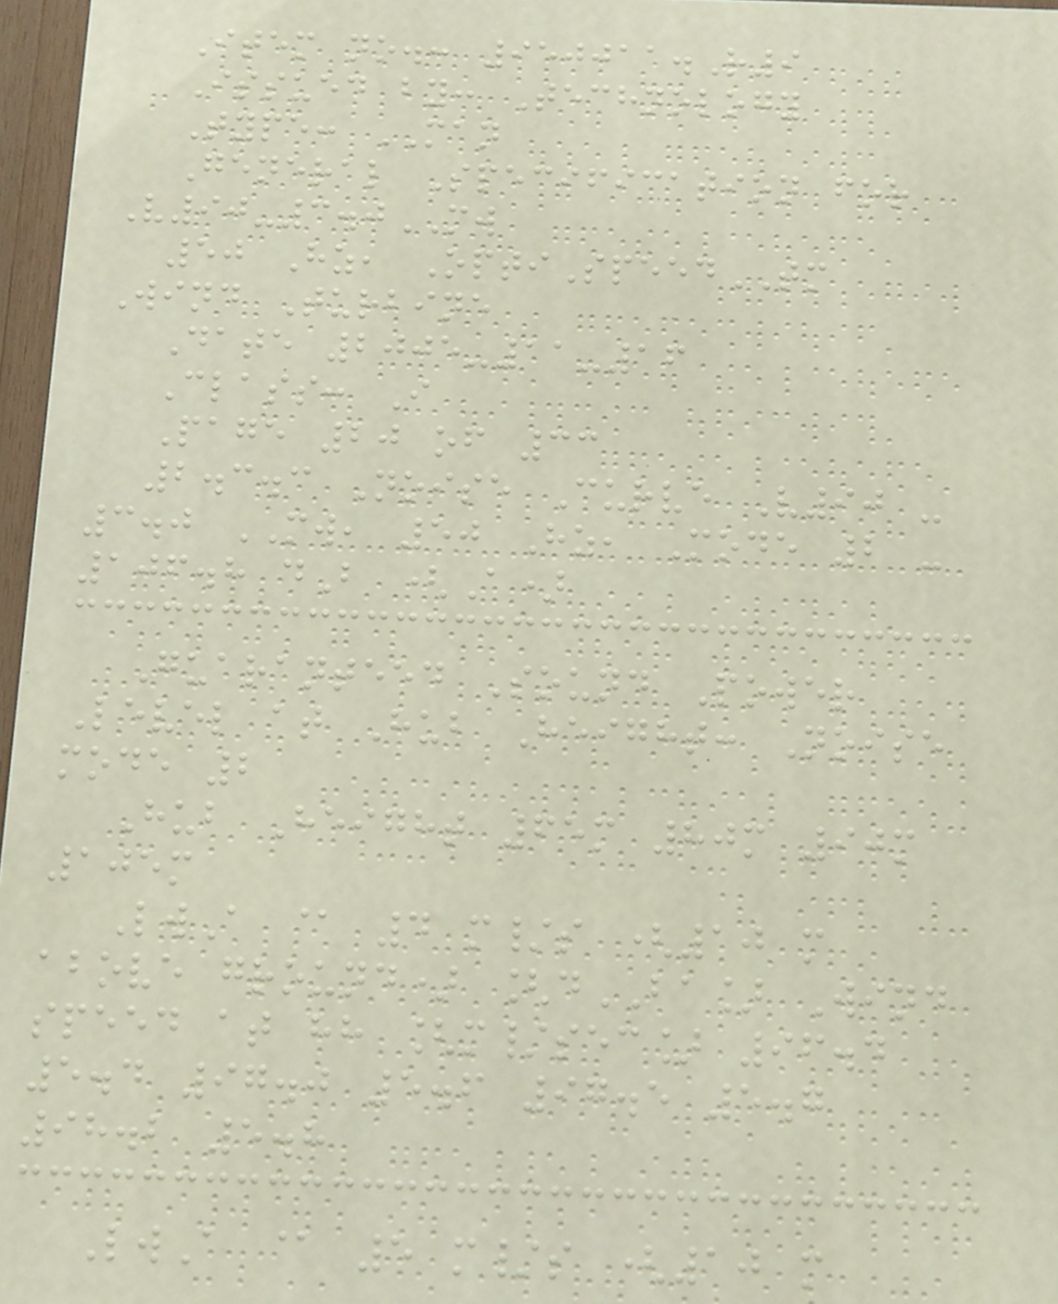Item no.: 950011.R9
Issued by: Technology
Type: MAN
General Specification for
V90-3.0MW
50 Hz, OptiSpeedTM
Wind Turbine
Date 2005-11-16
Class: I
Page 20 of 33
2.3.3 Noise Curve V90 -
3.0 MW, 50 Hz, Mode 2 -
106.8 dB (A)
Guaranteed Sound Power
Level at Hub Height: Noise
mode 2
Hub Height 65m 80m 90m
105m
LwA @ 4 m/s (10 m
above ground) [dBA] Wind
speed at hh [m/sec] 96.4
5.4 97.0 5.6 97.5 5.7
98.2 5.8
LwA @ 5 m/s (10 m
